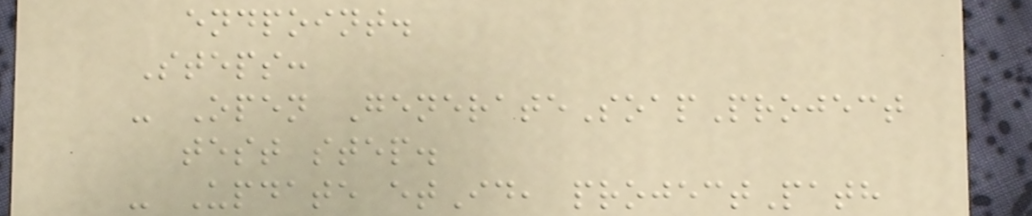endpoint.
Steps:
- Open GenerateSoapProject
test step.
- Update etId, projectPath
